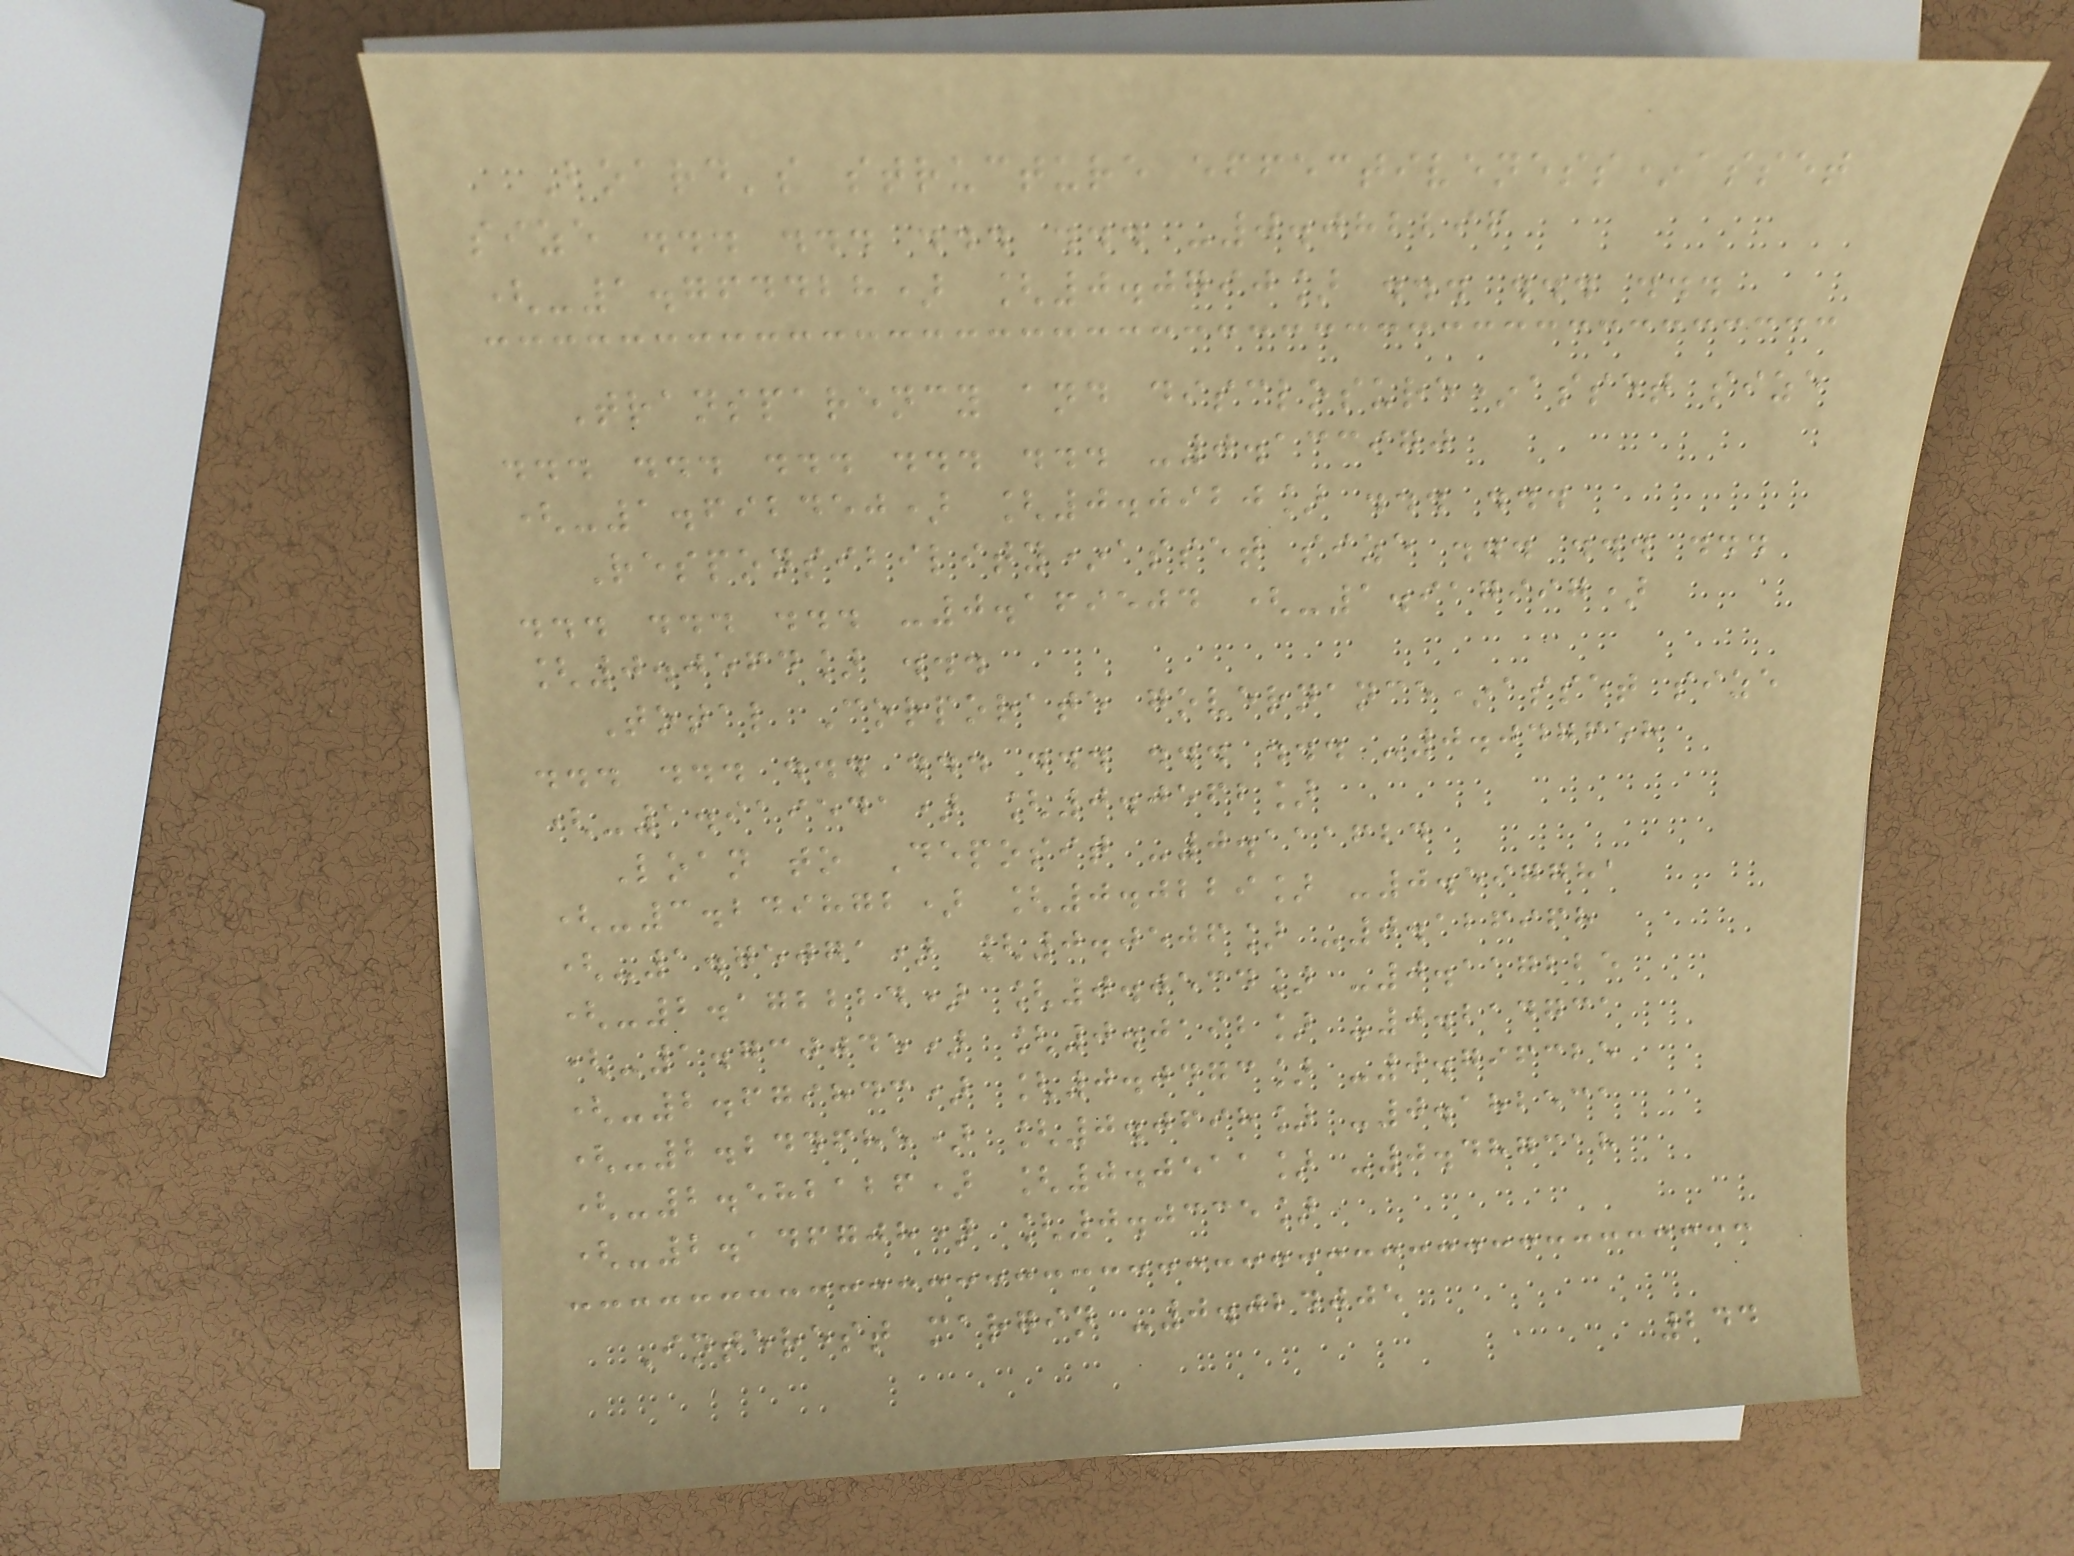Board's structure effectiveness*asset
size ... ... ... ... -0.082296
(-1.764428) [0.0790] ... ... ...
Transparency and disclosure*asset size
... ... ... ... ... -0.133970
(-1.692450) [0.0920] ... ...
Responsibility*asset size ... ... ...
... ... ... -0.169504 (-1.917997)
[0.0564] ...
Total Corporate governance*asset size
... ... ... ... ... ... ... -0.047658
(-1.919541) [0.0562]
Loan to Deposit -0.111624
(-3.249872) [0.0229] -0.597781
(-1.75071) [0.0506] -0.126968
(-2.172224) [0.0534] -0.117225
(-1.730045) [0.0192] -0.214731
(-2.679843) [0.0473] -0.796325
(-2.244685) [0.0698] -0.182531
(-2.582126) [0.0511] -0.487318
(-2.146708) [0.0335]
Interest margin -0.024005
244
